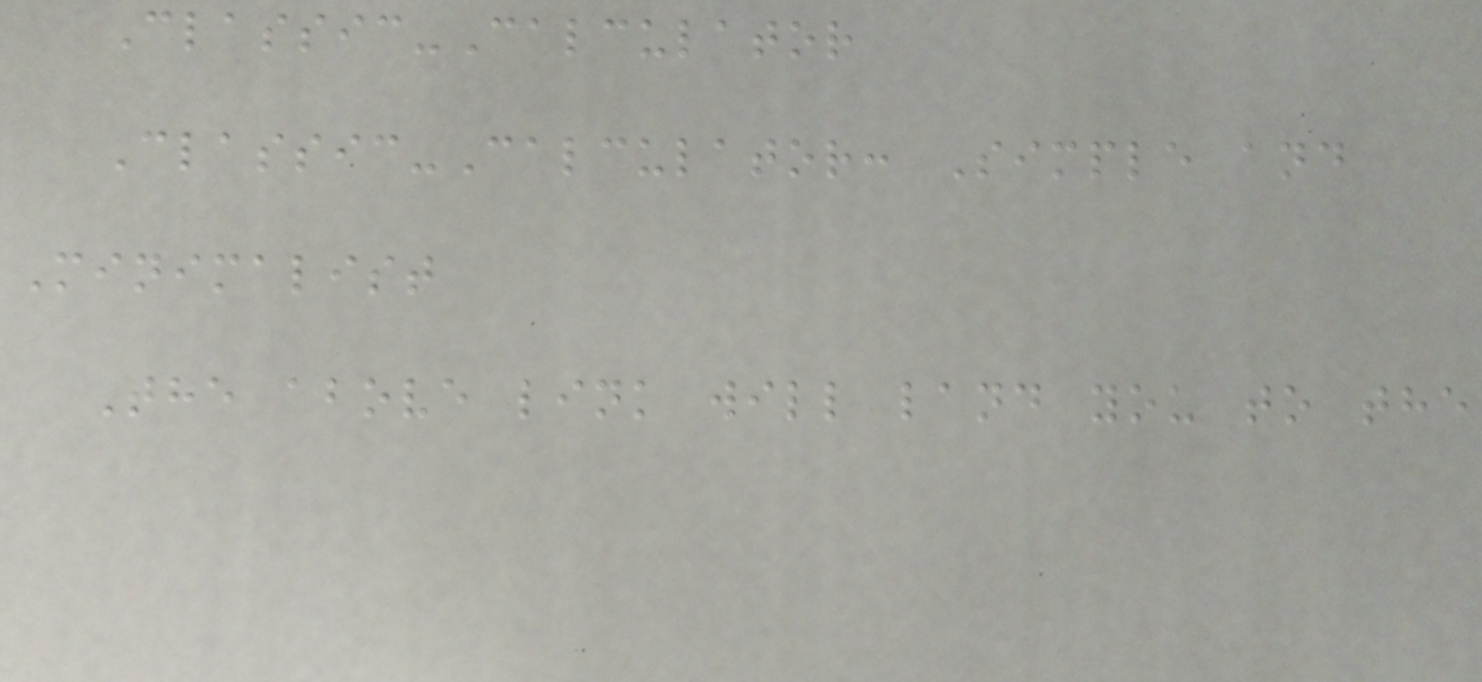Classic-Calculator
Classic-Calculator: Simple and
Minimalist
The above link will land you to the
